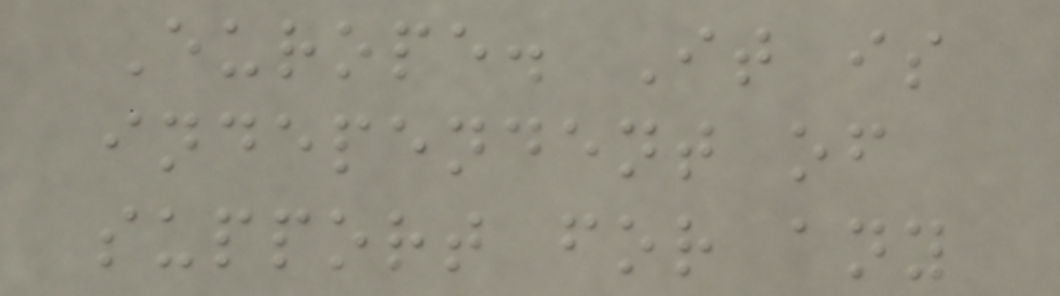Europe. It is
independent of
support for any
